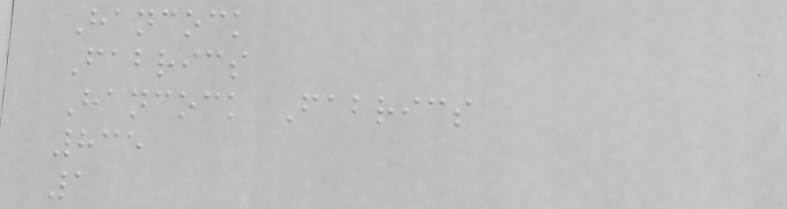Hancock
Fabrics
Hancock Fabrics
835
1
